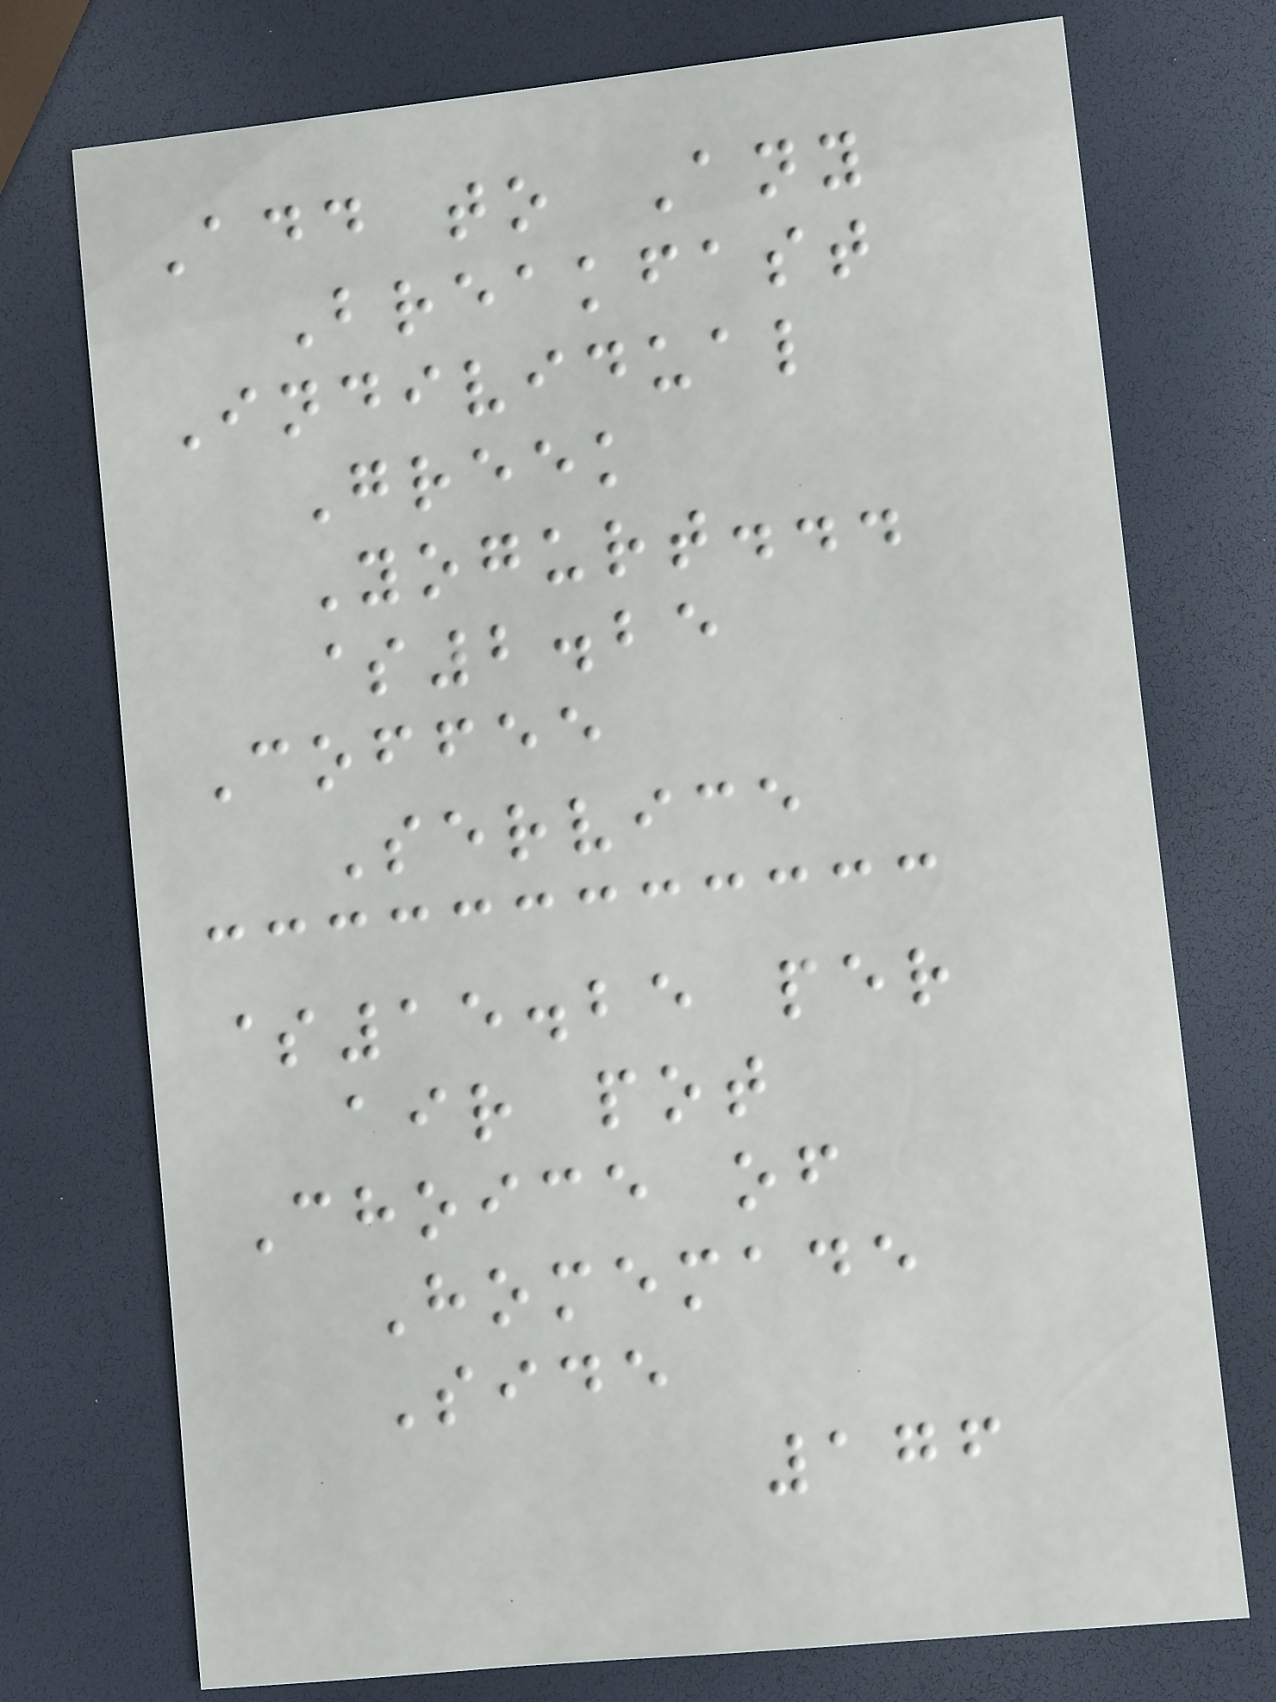Add to Any
Breakfast
Individual
Greek
Yogurt...
$2.25
Coffee
Service
$15.25 per
air pot
Choice of
Homemade
Side
176
